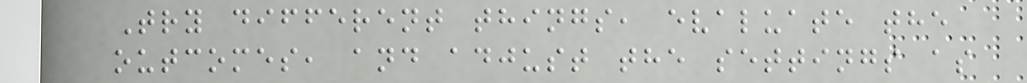Try different things, evaluate the
outcomes, and adjust the settings as
